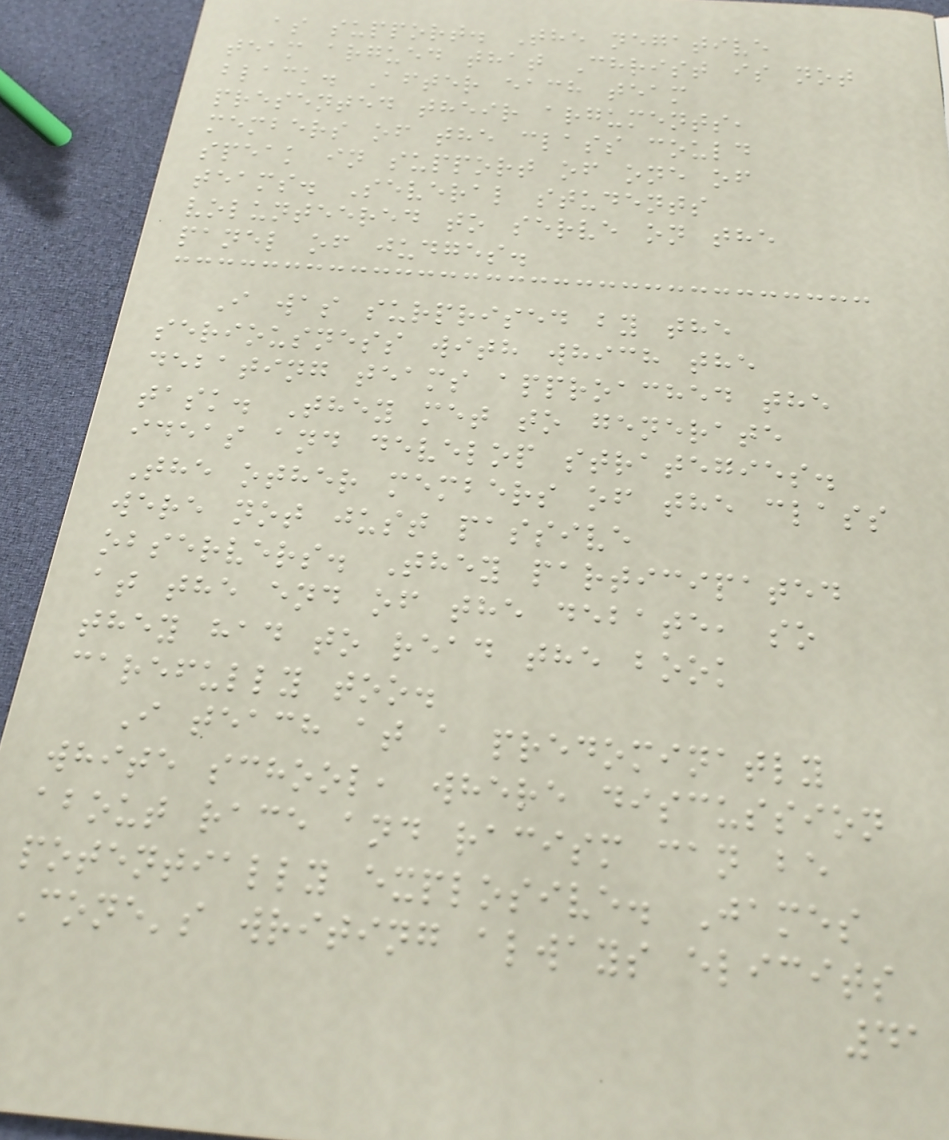as support. The negative
team argued that Christ is not
black. After each team
presented their arguments,
members of the class could
speak in support of one of
teams. Several students
volunteered to serve on the
panel of judges.
I was surprised by the
seriousness with which the
debating teams approached the
task. They met to generate
ideas and develop strategies.
The other members of the class
were not just passive
observers. They participated
at the end of the debate, so
they had to read the book
carefully too.
I teach at a predominatly
white school, where discussion
about race and racism can be
potentially explosive. James
Cone's writing always elicits
41
